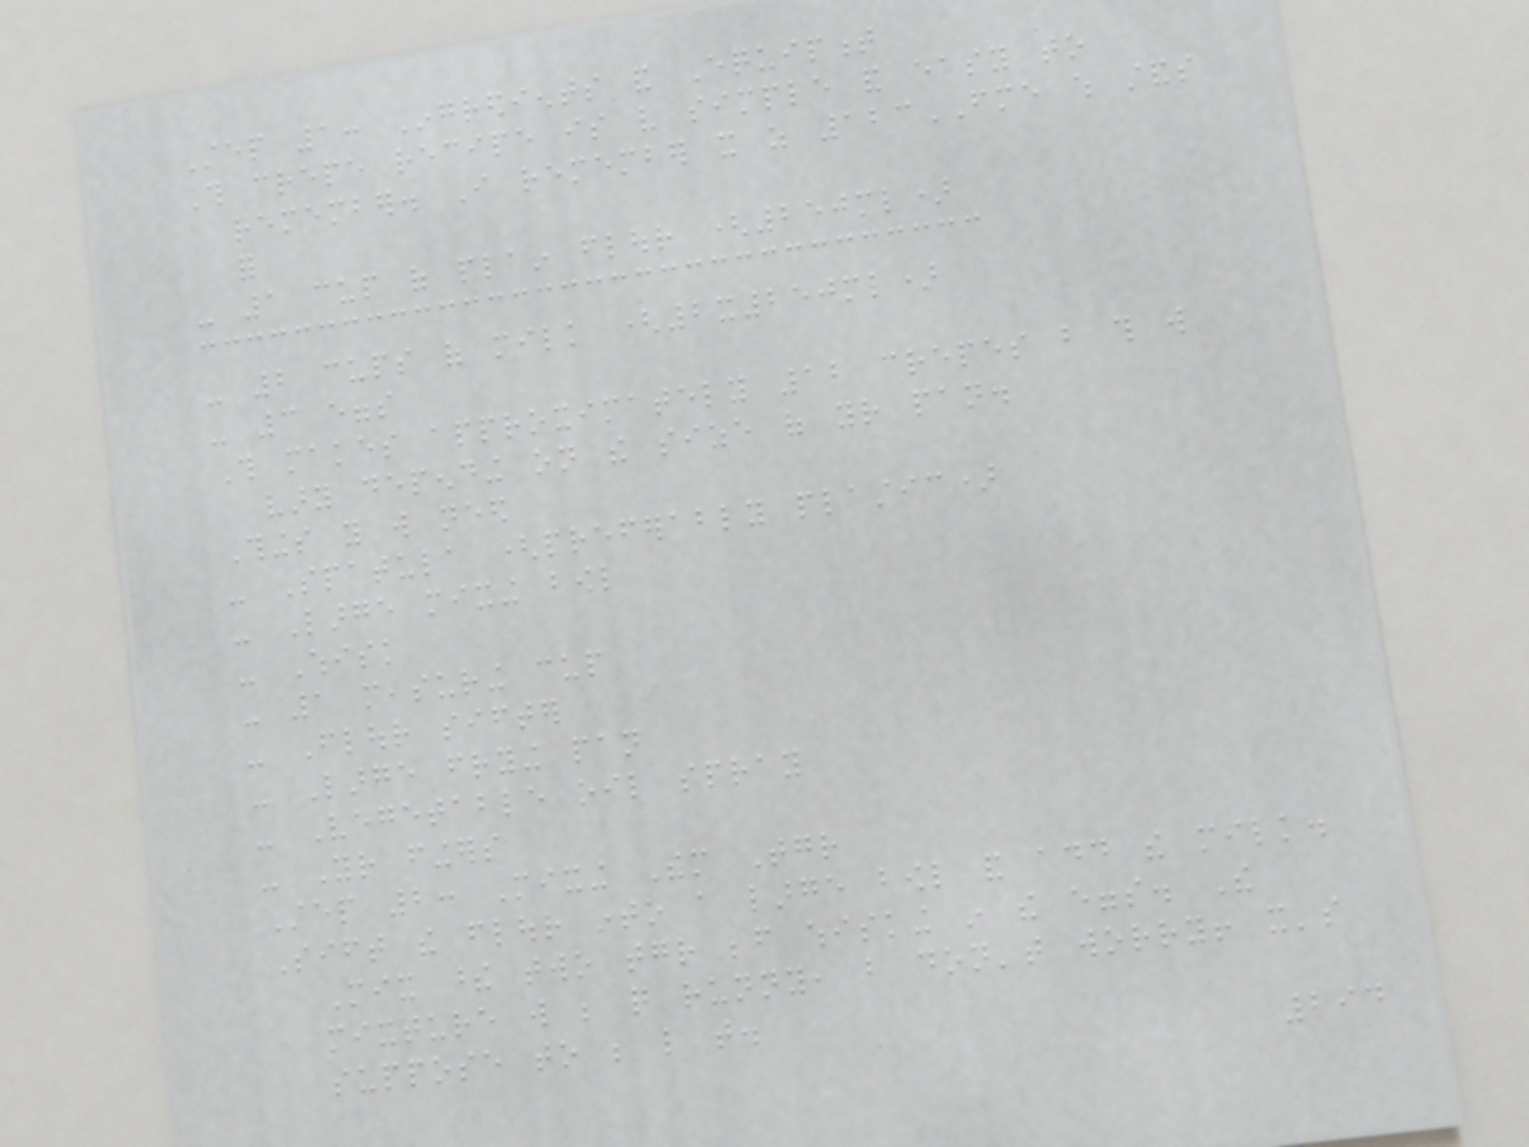Step 1: Ingredients and Equipment
This crepe recipe is very simple and easy to
remember. I remember it as 123FME which stands
for
- 1 cup of plain flour (250ml)
- 2 cups of milk (2x250ml)
- 3 eggs
This makes approximately 12 crepes but this will
vary depending on the size of your pan.
Things you will need
- Spatula (preferably plastic)
- Large mixing bowl
- Whisk
- 1 measuring cup
- Flour sifter
- Large frying pan
- Vegetable oil spray
- Your fingers
Step 2: Mixing Them Together
Sift the flour into a large bowl and add the milk.
Mix these two together before whisking in the eggs. The
mixture will be quite runny, but don't worry! it's
suppose to be like that.
294
